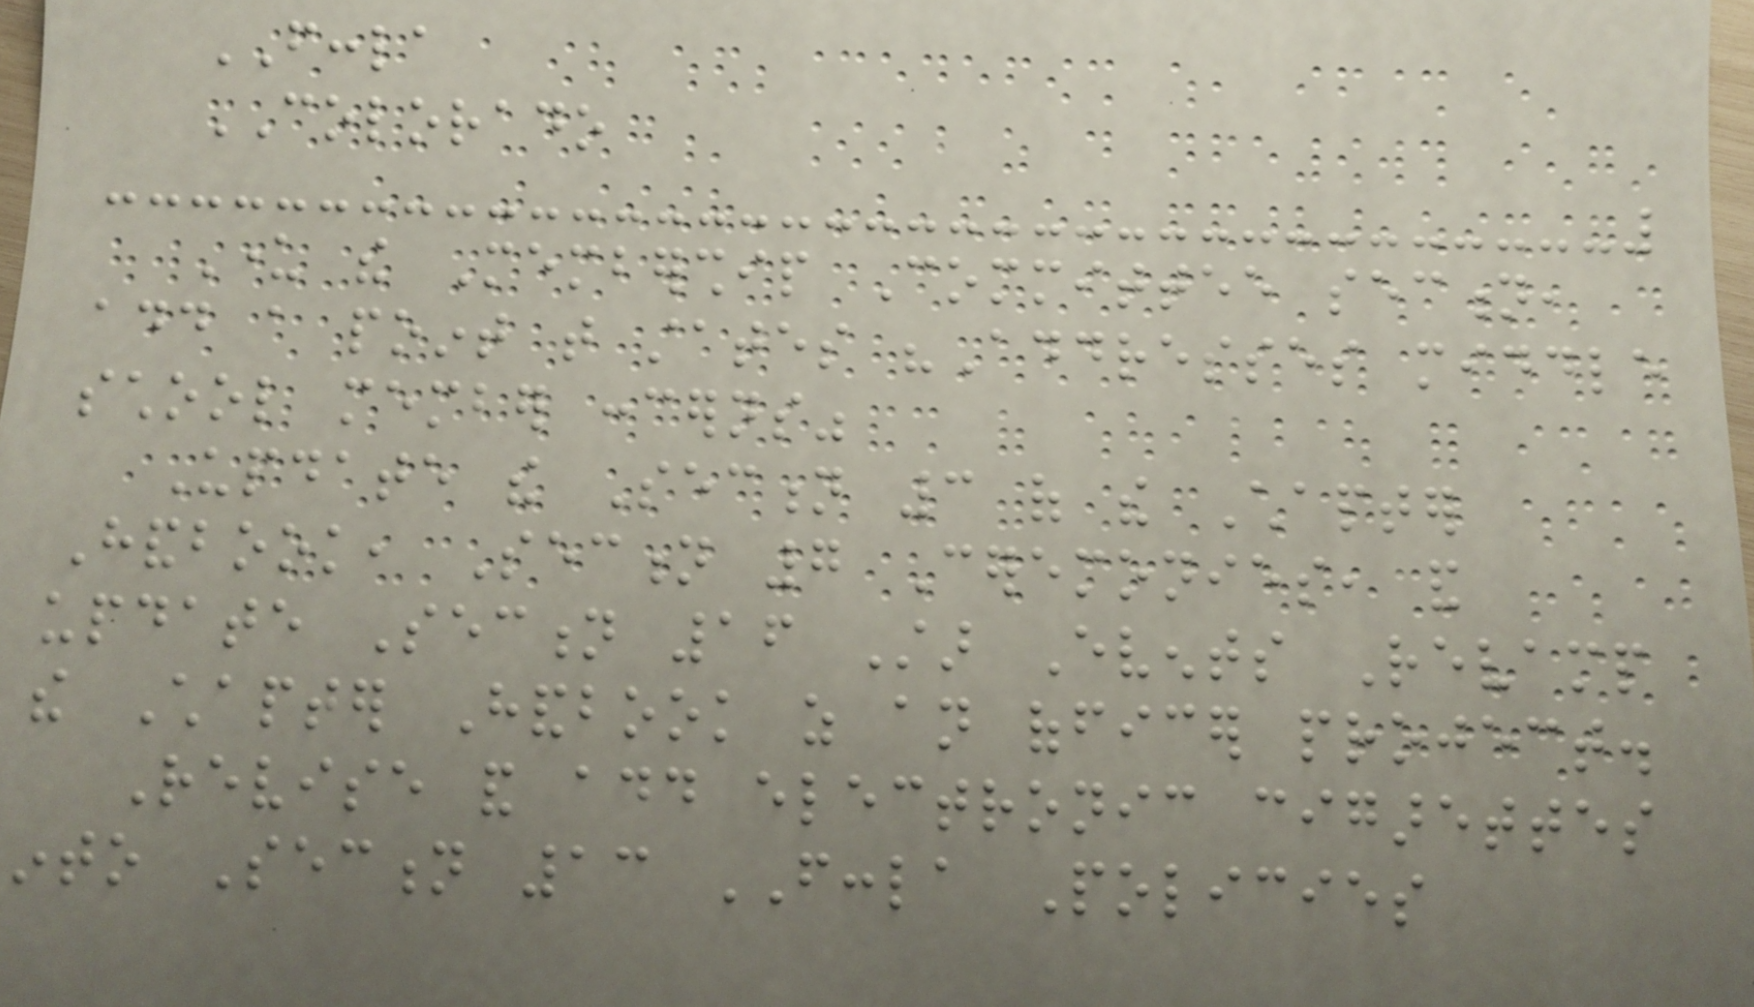FCCLA
COLORADO
Under the Membership Committee section,
add a point that states "Addresses middle
school member concerns"
Update the Section 3 of the Chapter
Handbook, Section 7 Ceremonies, and
update Section 16 Star Events Revamp
the Chapter Handbook as an officer project.
Revise and add electronic cigarettes
into Section 13 FCCLA Policies
